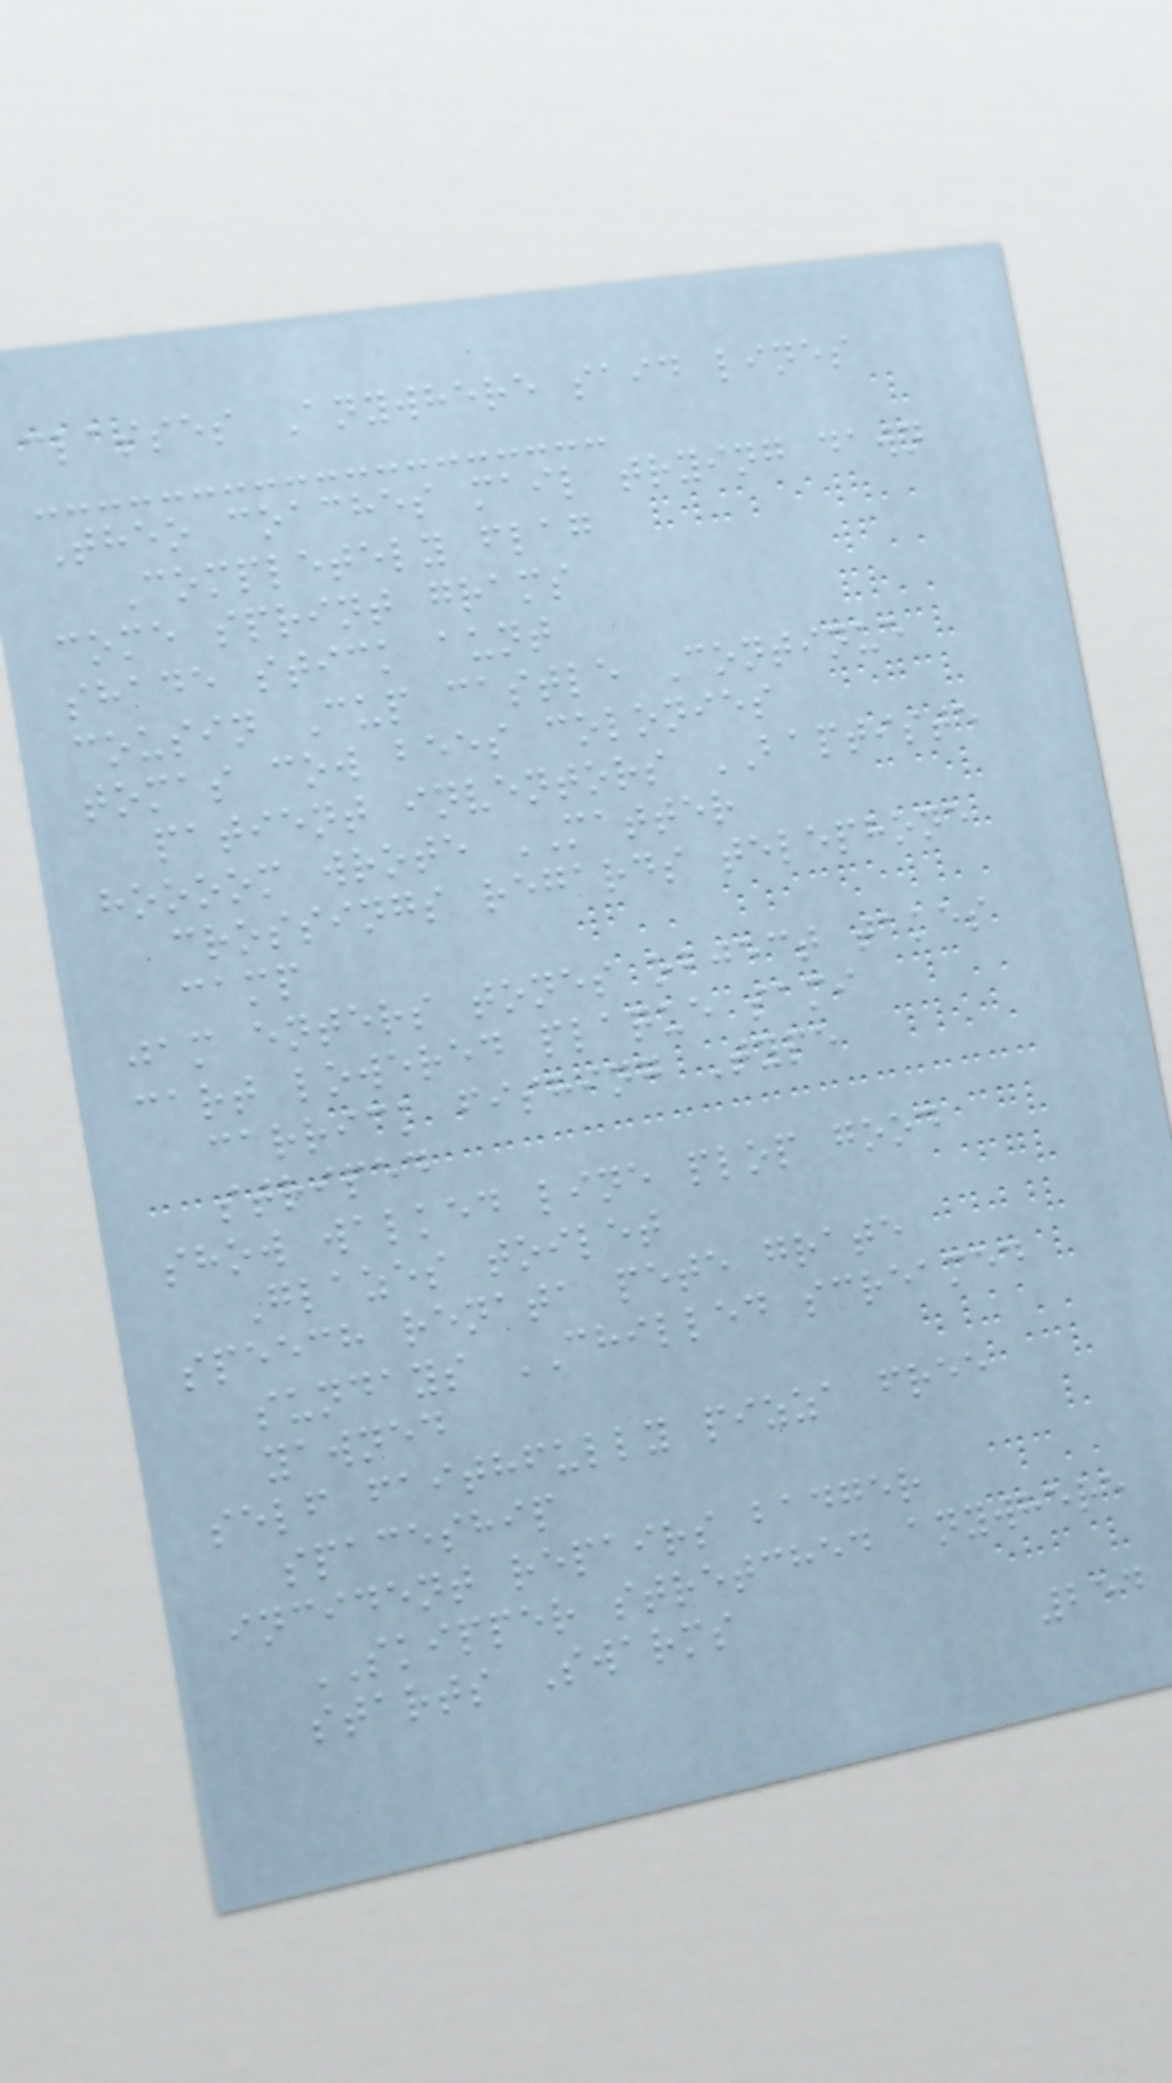classes Anywhere said lines
Theo coaches mail trying dawn
Completely flag
come sprint grams
shade stick aunt
cousin Cup castle Continue
tomas cow bees colonies
patient inventors BAPTISTE
hoooom wrote MATTER
crossings regards telephone
camp
jam enters tones object takes
cart lowered plaque sami
carrick fishing Type
striped
show walked line plop good
Glazes toilet
speech renata pete grate
sundays CHILLED screamed
yawned
self faithfully pizza free
spaceship
incident repairs badger
SKIPPER stretched anywhere
starts Swarms
254
